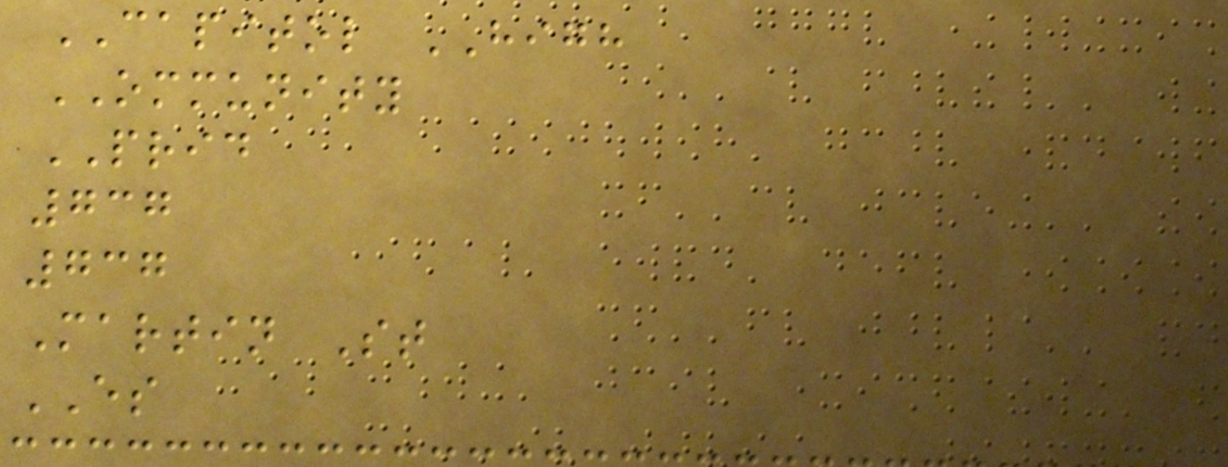CAPITOL HIGH
OMMUNITY
PRID
737
737
Martin St
ES
